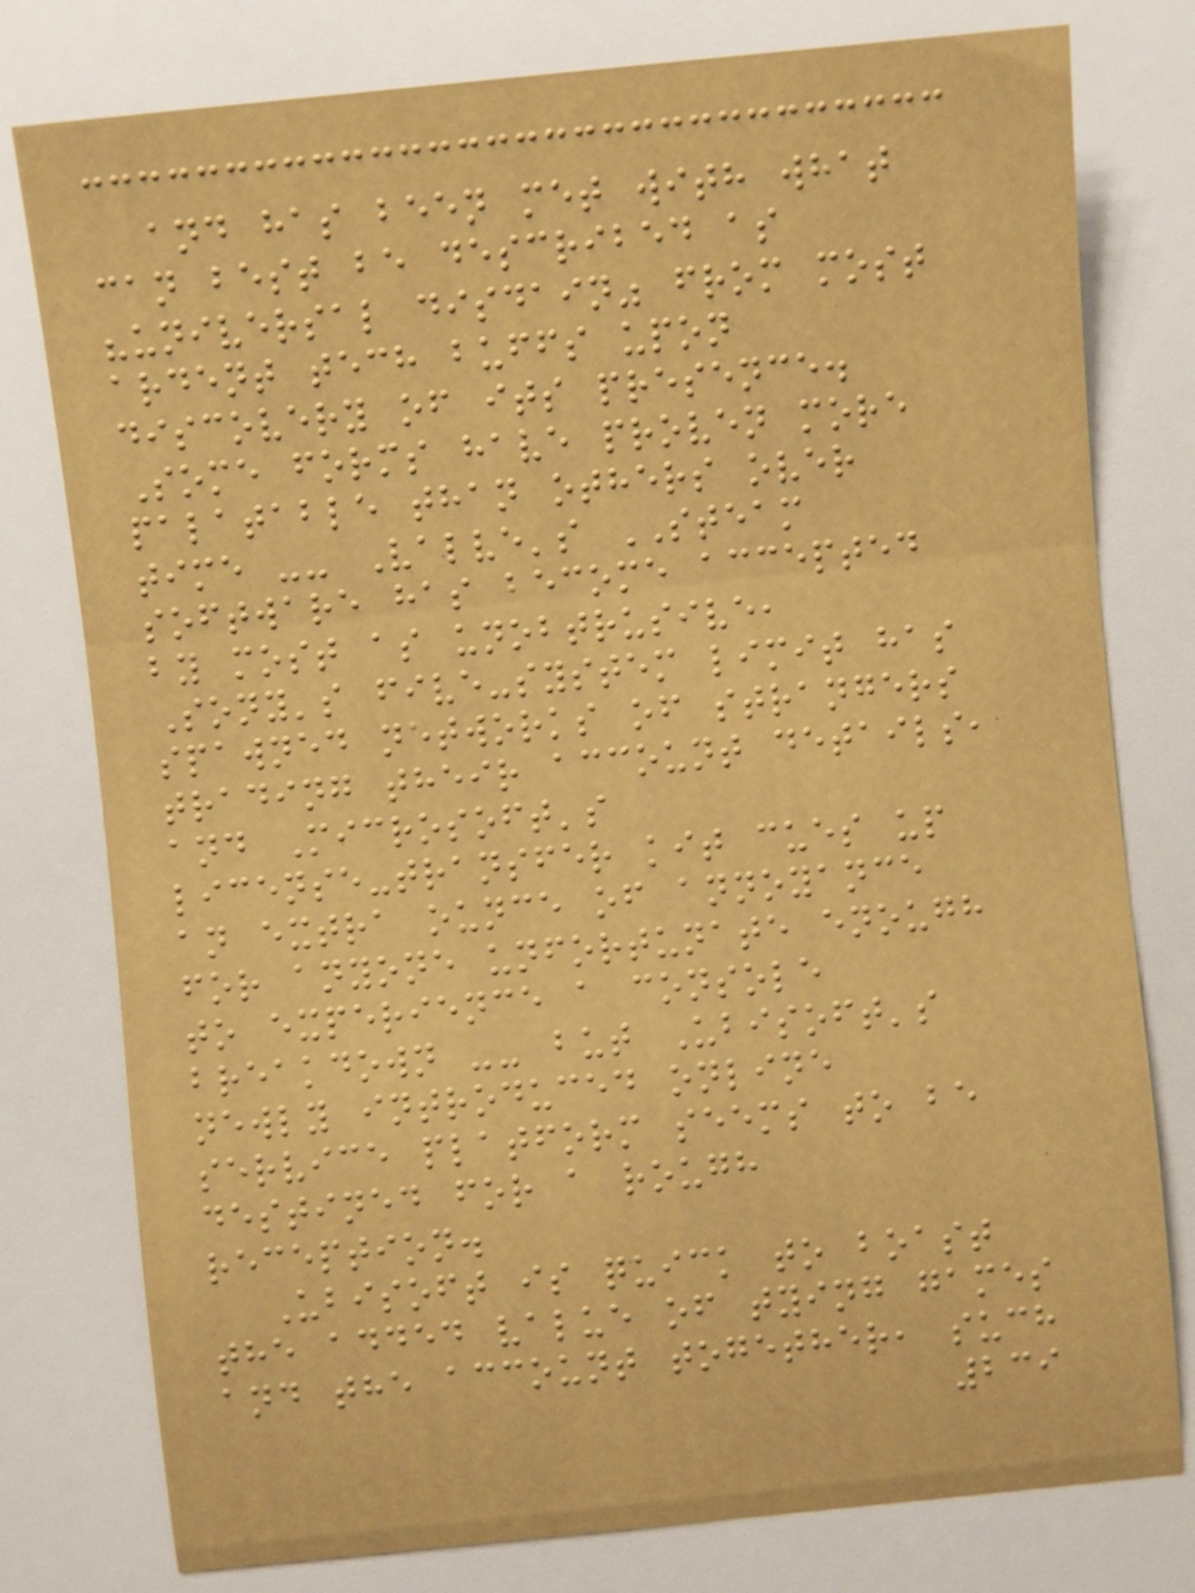and has been met with what
can best be described as
"universal disdain" from most
ardent tech buffs upon
discovery of its presence.
Some forms have proven more
palatable than others over
time -- Valve's STEAM
software has become accepted
by most as unobtrusive,
Sony's five-system limit has
spawned networks of strangers
trading their account details,
and Microsoft's
license-transfer kit cues up
an extra ounce of annoyance
for anyone unfortunate enough
to experience a console
breakdown -- but Ubisoft's
newly introduced online
service platform seems to be
destined for a rough
reception.
Ubisoft is quick to boast
the added value of tying games
and the account together, such
239
